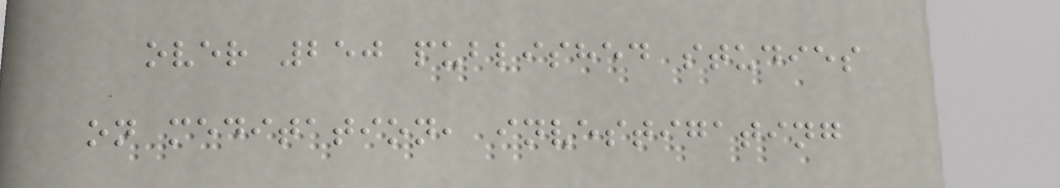over 250 published studies
on meditation, investigating
